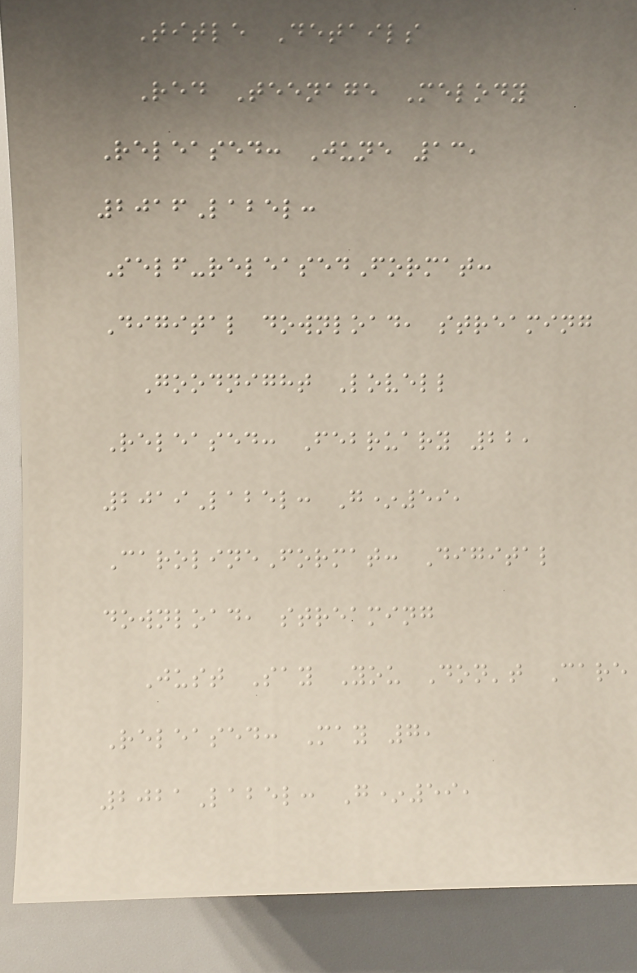Title Details
Red Teenage Melody
Released: June 13,
2016Label:
Self-releasedFormat:
Digital download, streaming
Goodnight Lovell
Released: February 22,
2019Label: G*59,
CarolineFormat: Digital
download, streaming
Just Say You Don't Care
Released: May 7,
2021Label: G*59,
